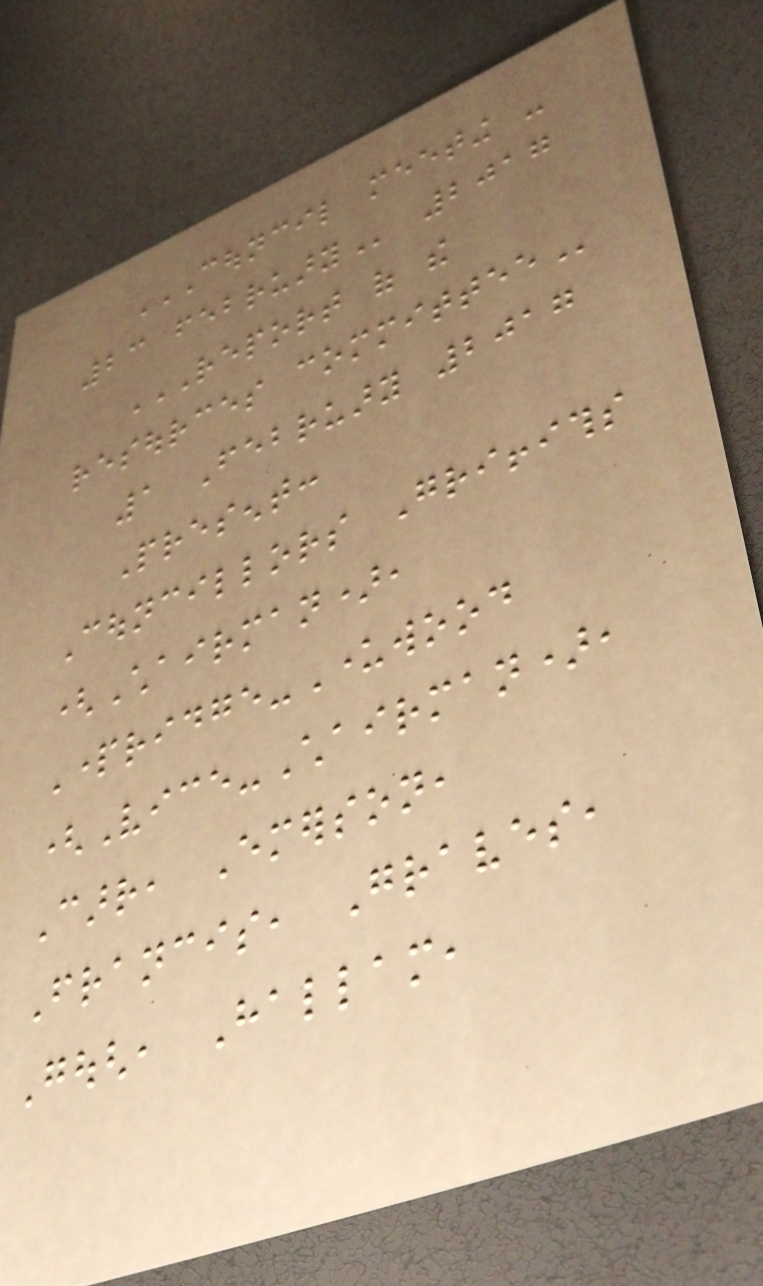COUNCIL MEETING -
23 FEBRUARY 2017
REPORT OF THE
RESOURCES COMMITTEE
1 February 2017
Present:
Councillors Griffiths
(Chairman),
Partridge-Underwood
(Vice-Chairman),
Carr, Emerson,
Francis, Graves,
Gough, Hallam,
